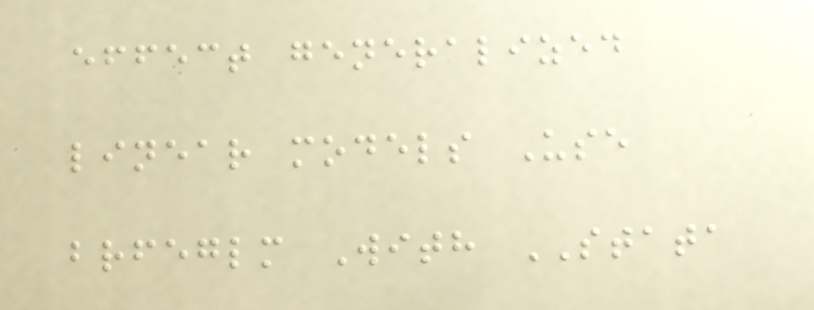effect generalized
linear models Use
brfeglm With STATA
